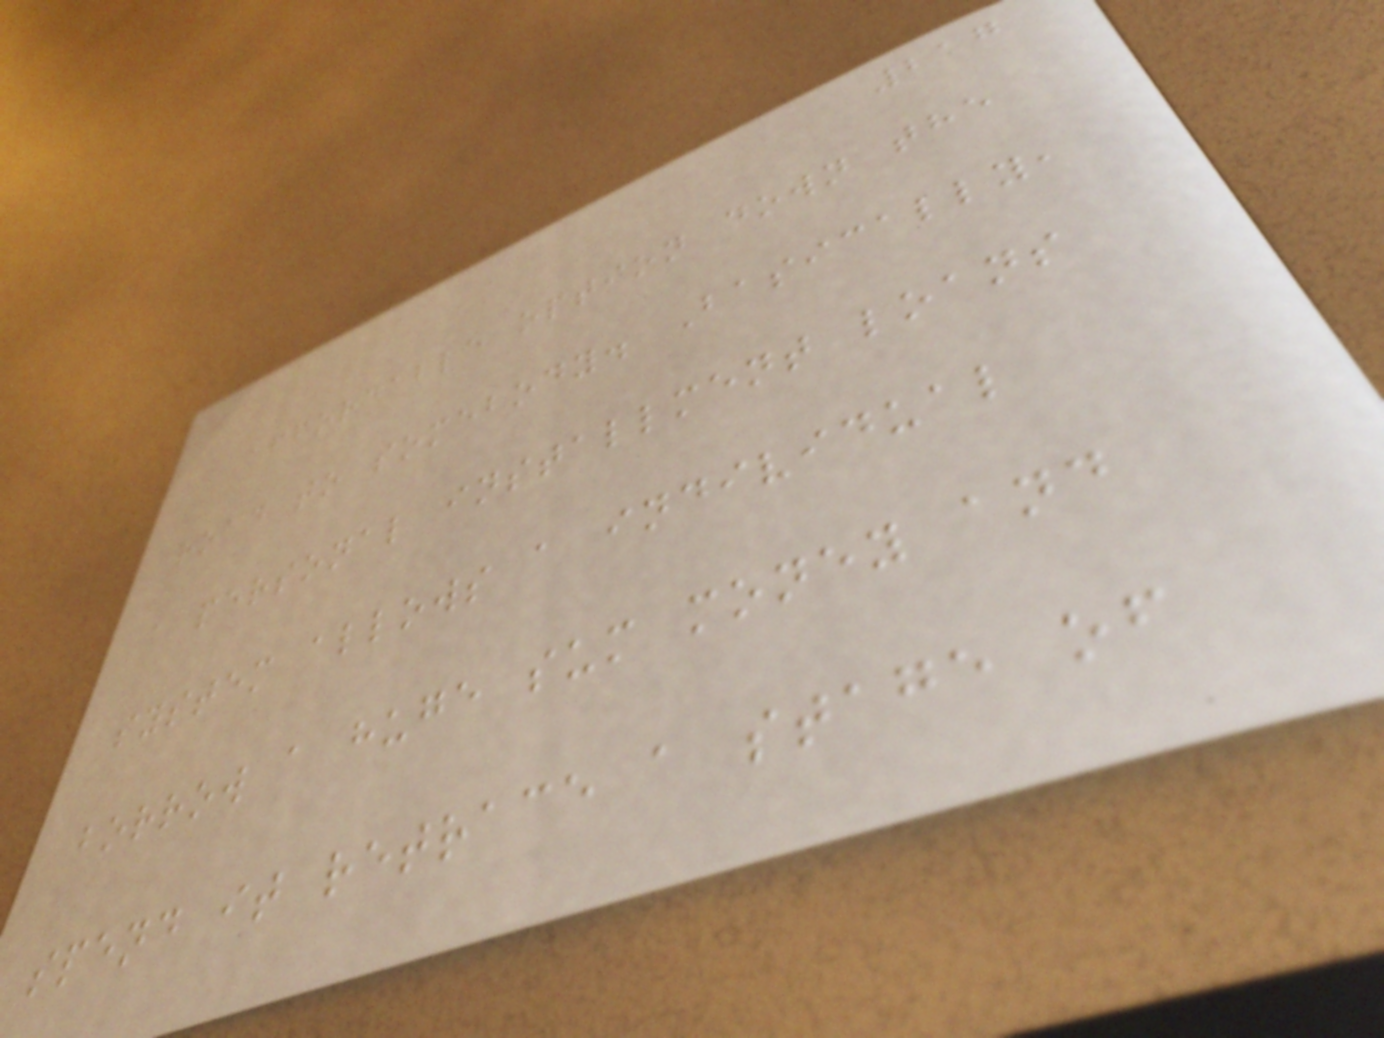217
affordable option down the
road to somebody. Basically,
a personal installment loans
system allows a individual
borrow a huge sum money and
spend it retrace a stage of
